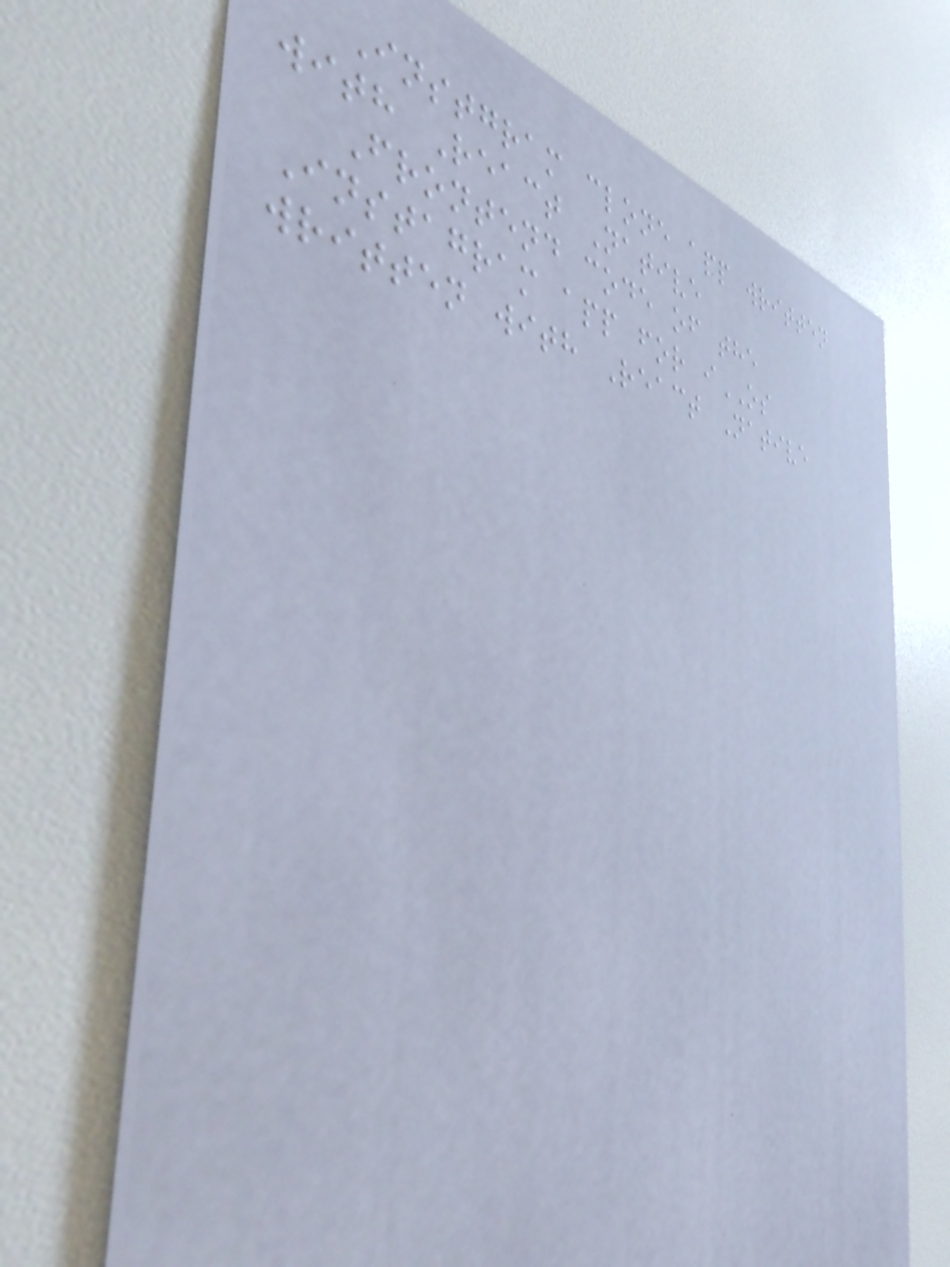Instgram clone app written
with React Native
Frontend code of the
Instagram app for iOS
written with React Native
